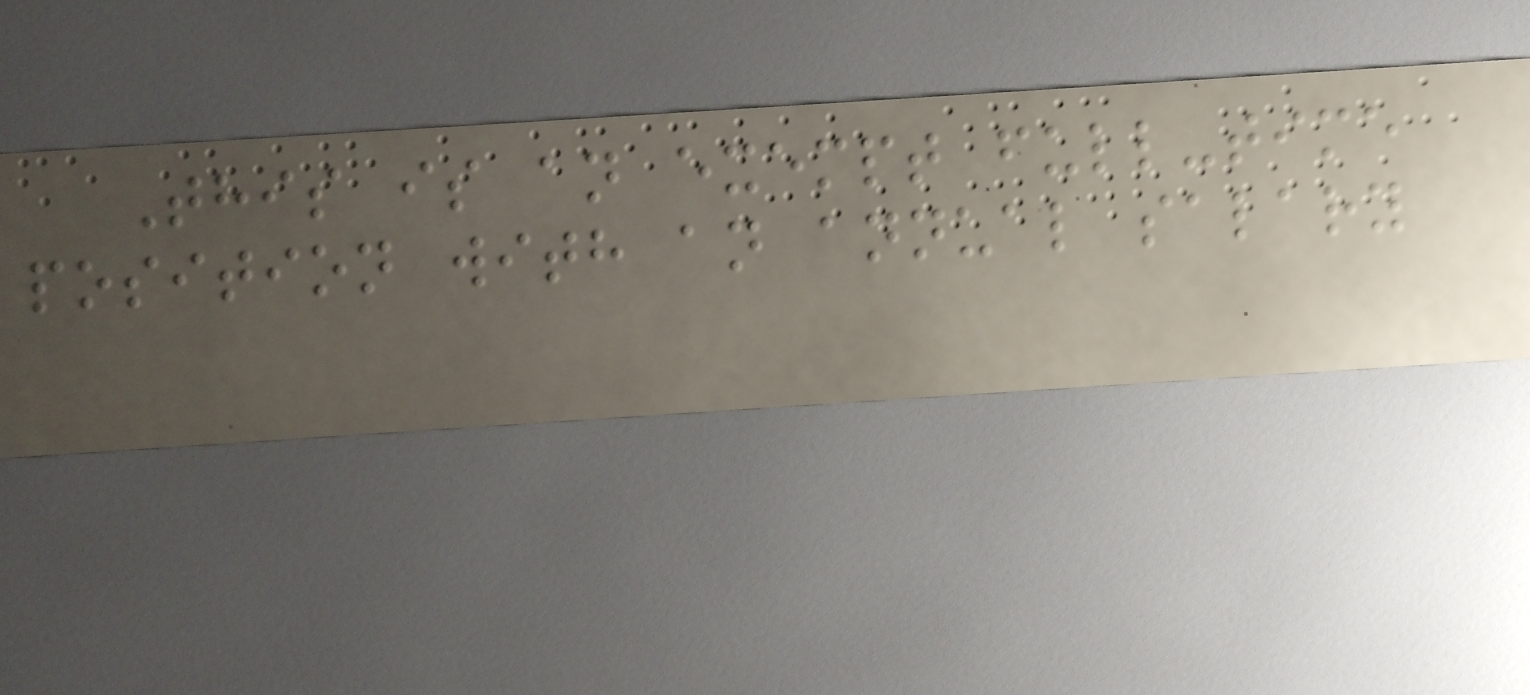This is an exempt full-time
position with an annual salary
